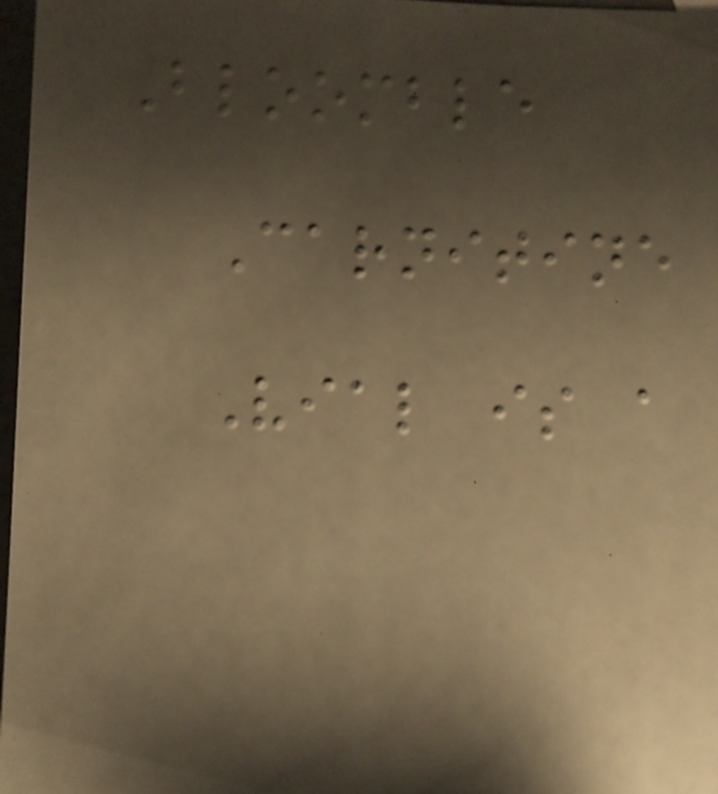Bloomble
Carnitine
Vial is a
